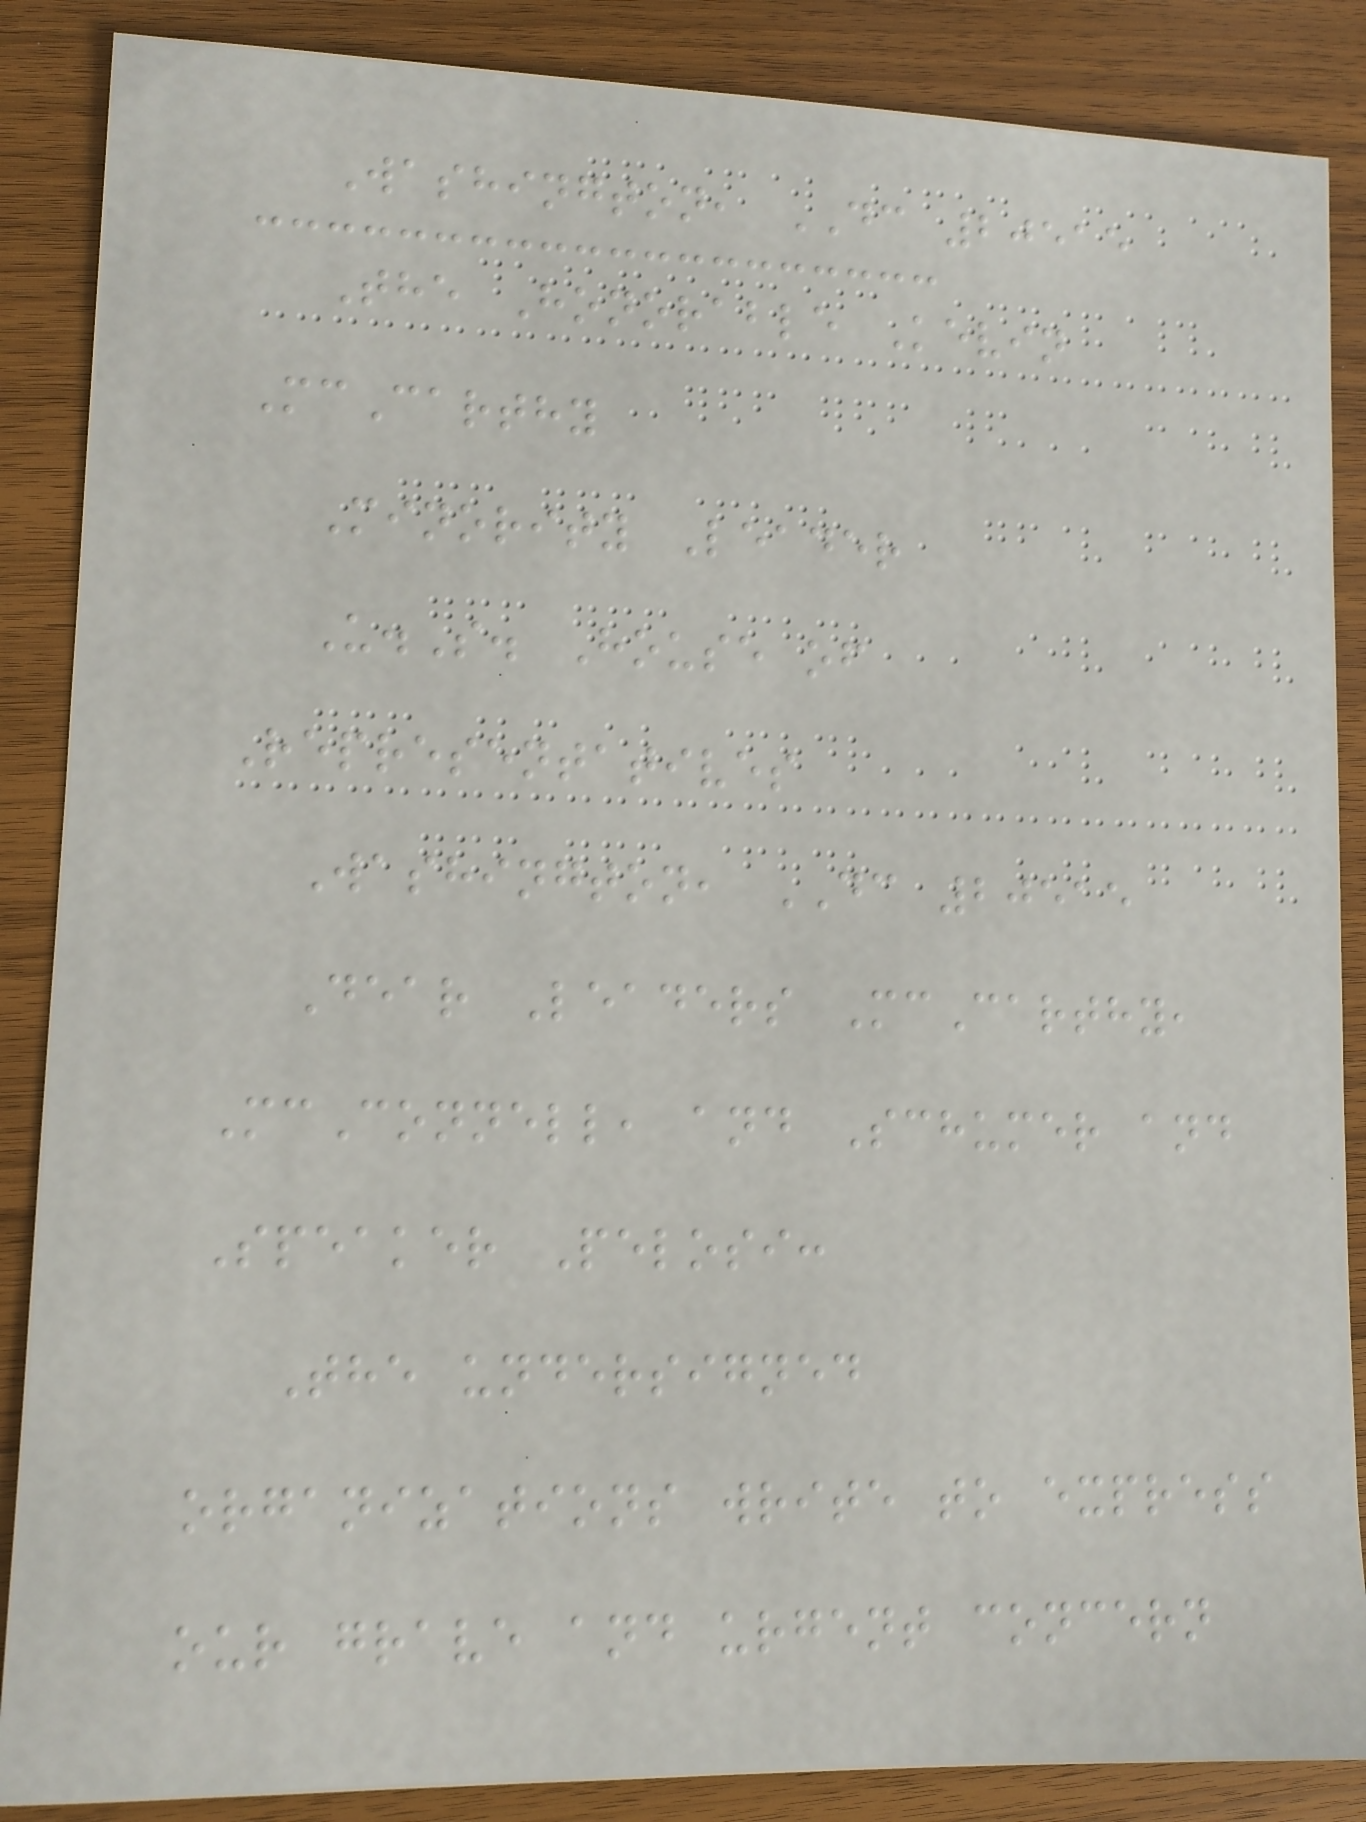Washington, DC 20515
The Honorable Kevin
McCarthy
Minority Leader
U.S. House of
Representatives
Washington, DC 20515
Dear Leaders McCarthy,
McConnell, and Schumer and
Speaker Pelosi:
The undersigned
organizations write to express
our grave and urgent concern
